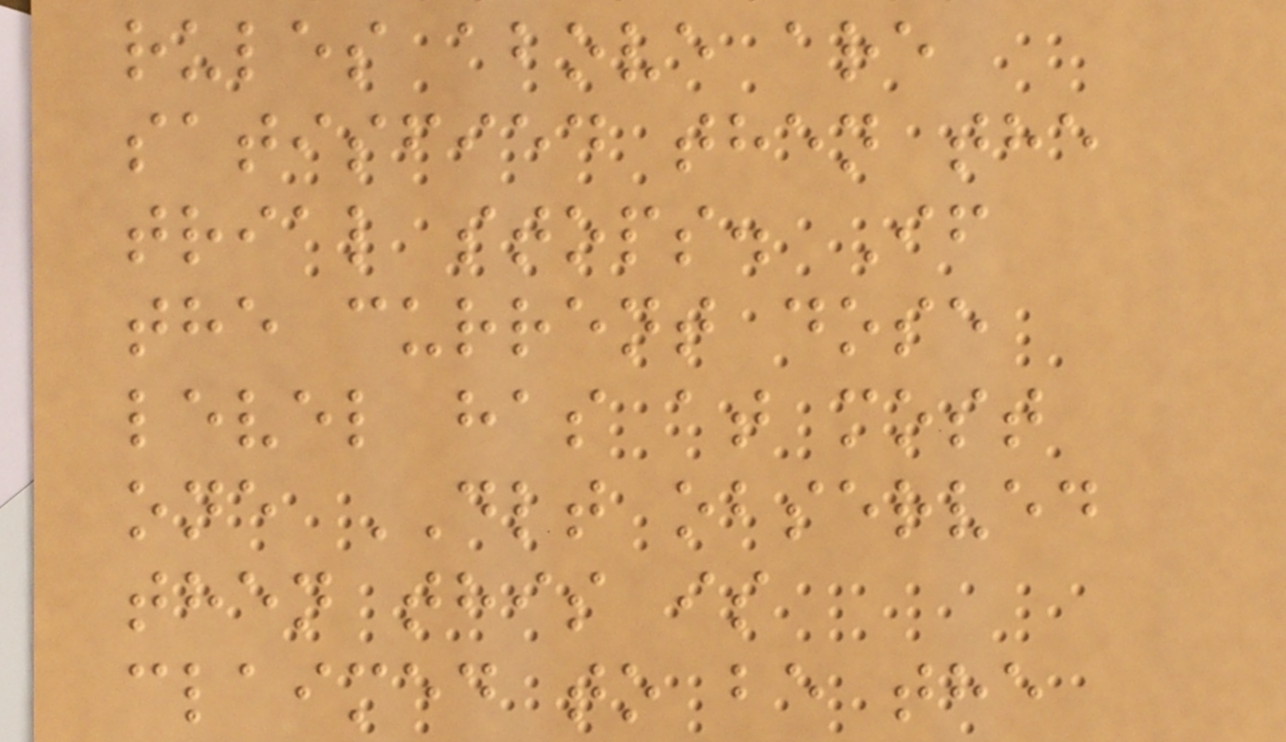rules above are
satisfied then the
trial stops. If
the current dose
level has at most
one DLT observed
then this is
claimed to be the
